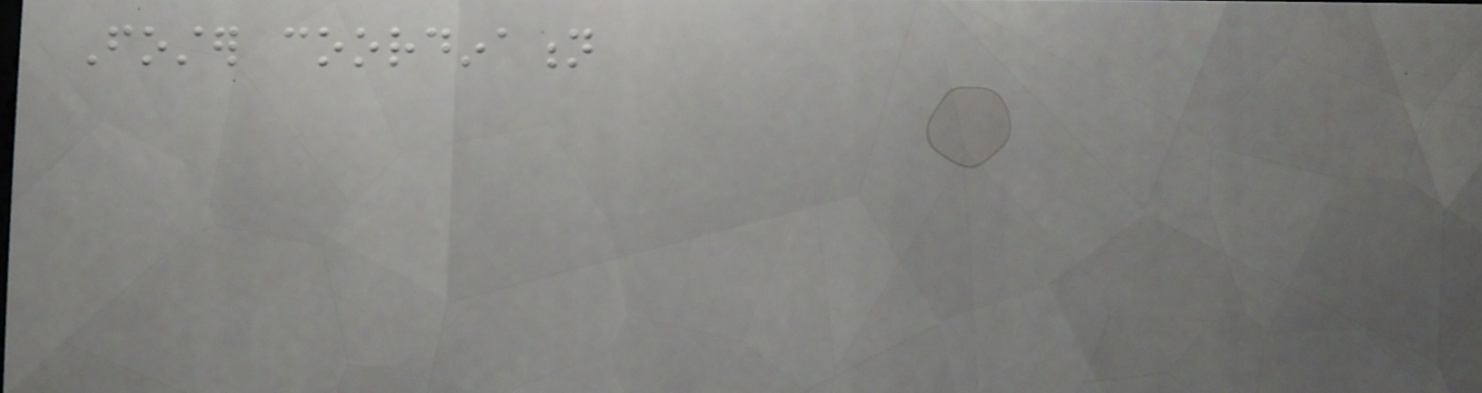Foster coordination
